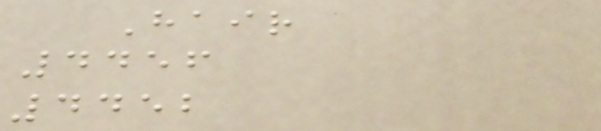Hair
4456
4452
